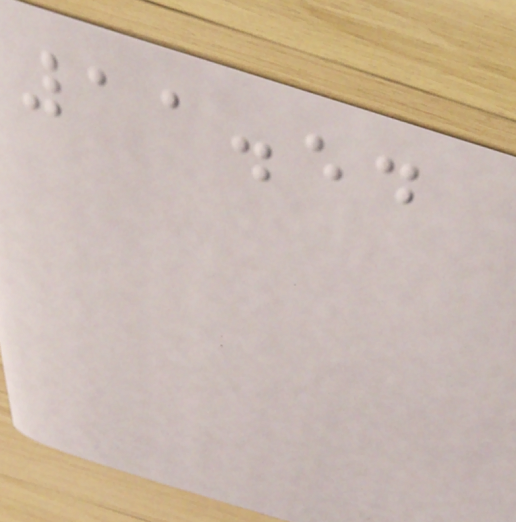11.54
